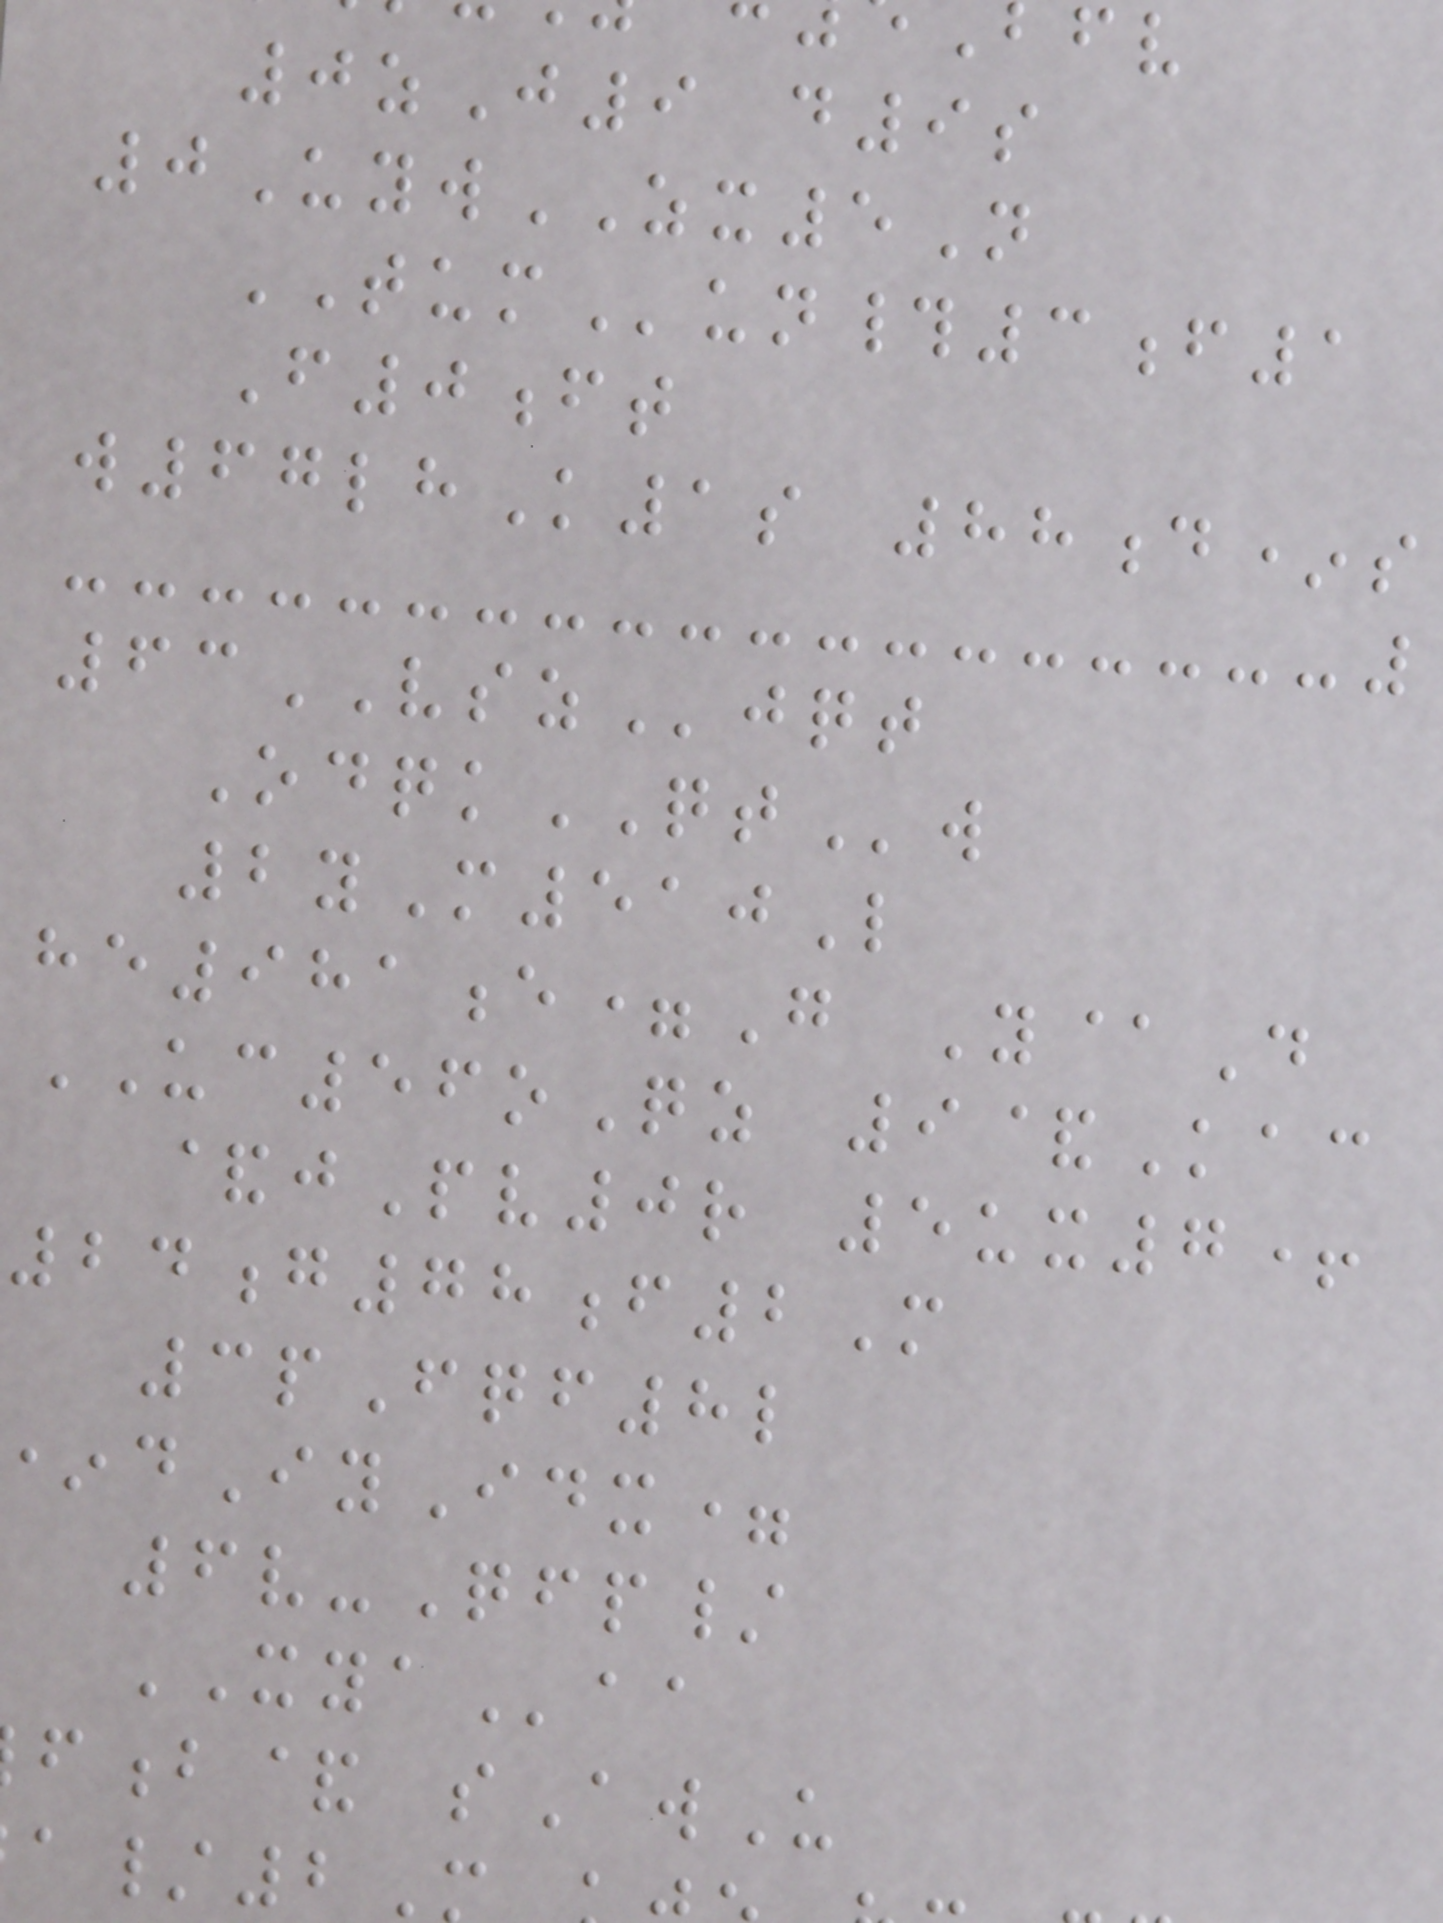0zJ9 d9s
0UywZX5N
TUMun#3f1
F0ft
w67lhK1s 88d*s
63VSZjqt
OdqkQTw
2yM510L
he981e=G Y@D
UC56oQz 9&Kac
&jPv0r 5ux7+
24g78f2M
3pFqf8l
dIyIdx=
6v-Qfp/
XYAaa
b& sAwU
